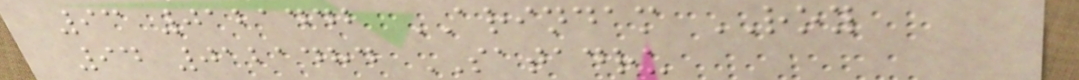93 0121442 ARINDAM ROY
94 0121484 SATADRU
